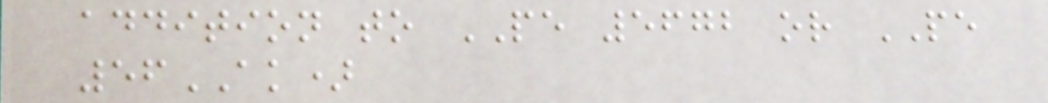addition to PE 5672 or PE
56AK)
